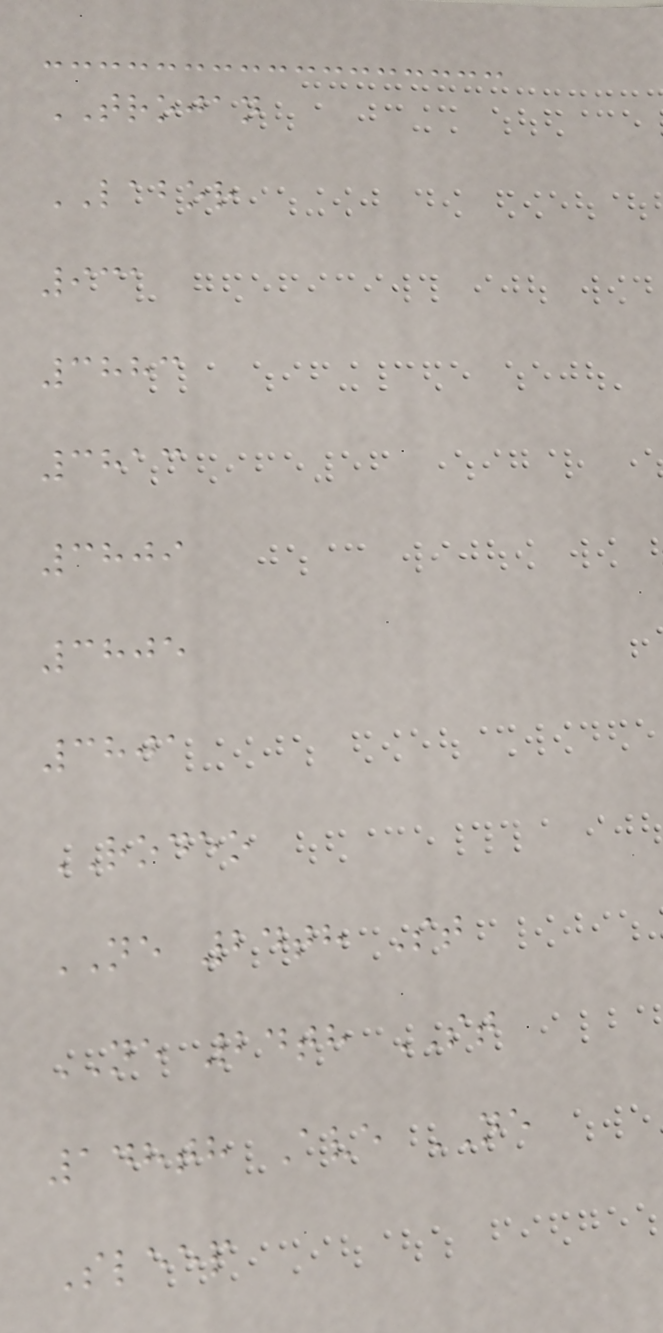TROJAN
LABOR
931
3883
3813
3809
3805
3801
RODEO
NE 24th St
NE 24th ST
148th Ave NE
Sleep
